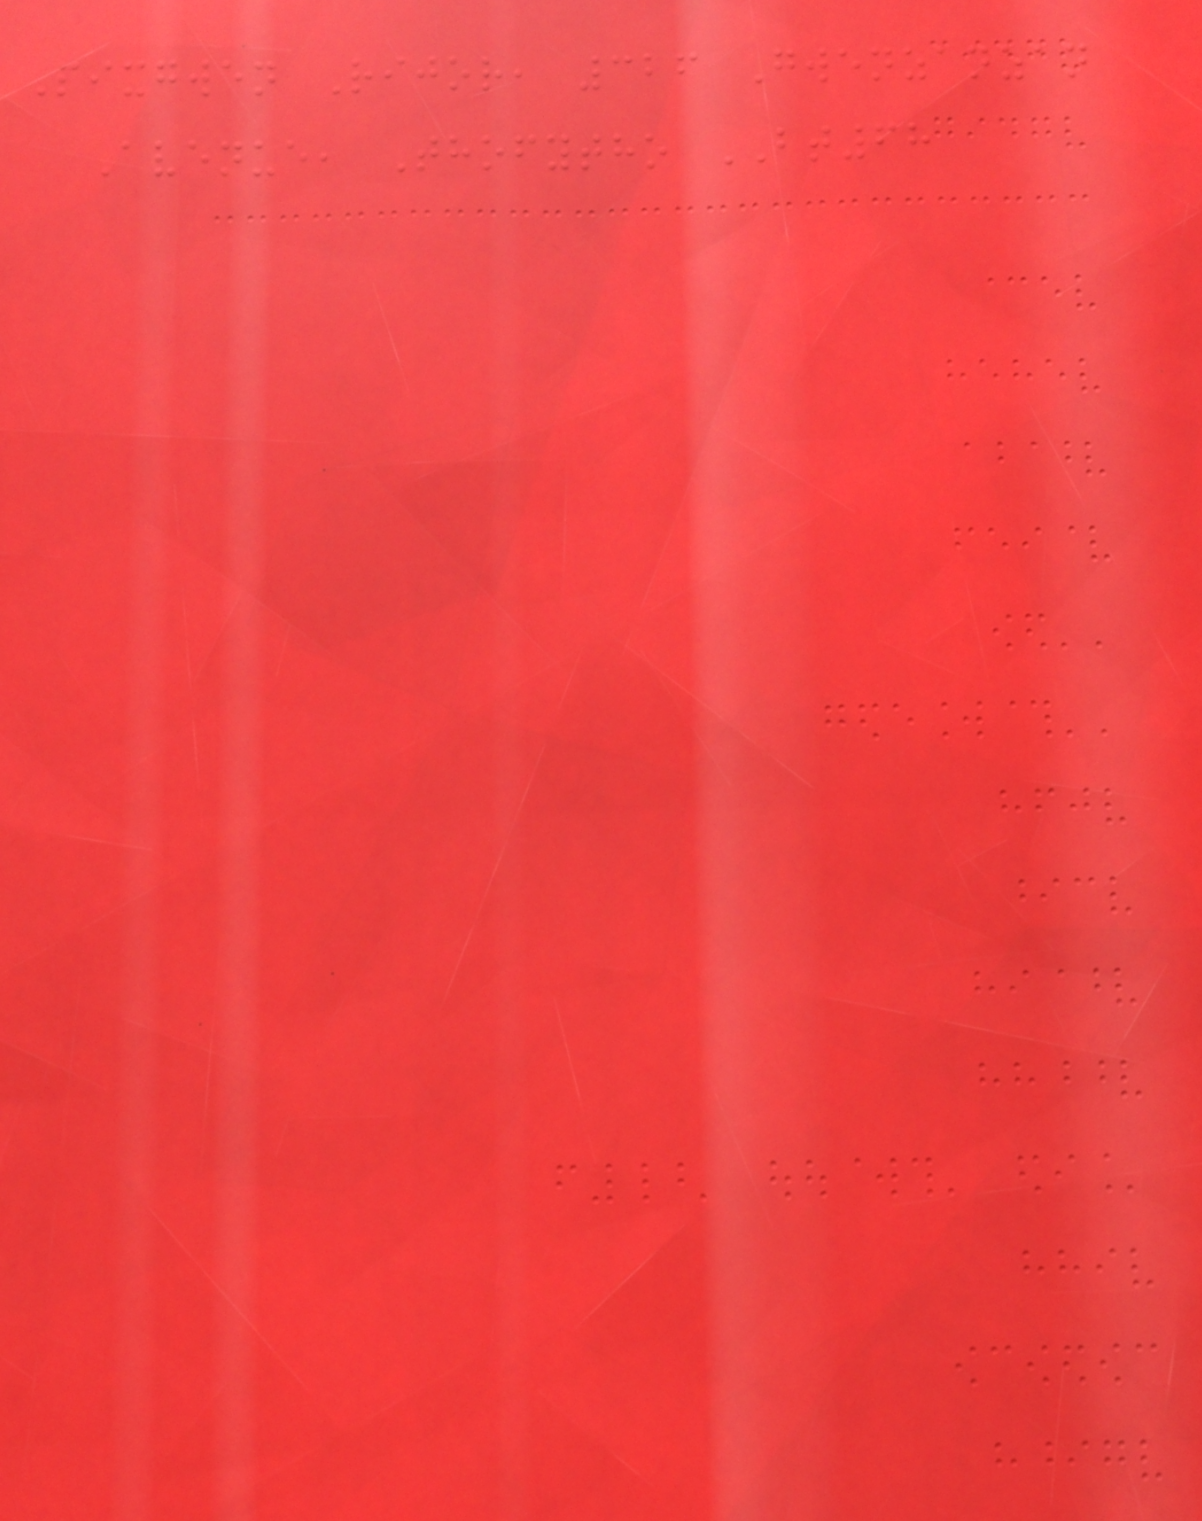Pixgwen Rijor, 326 Gwenzanzan
Avenue, Thofytho BT68
